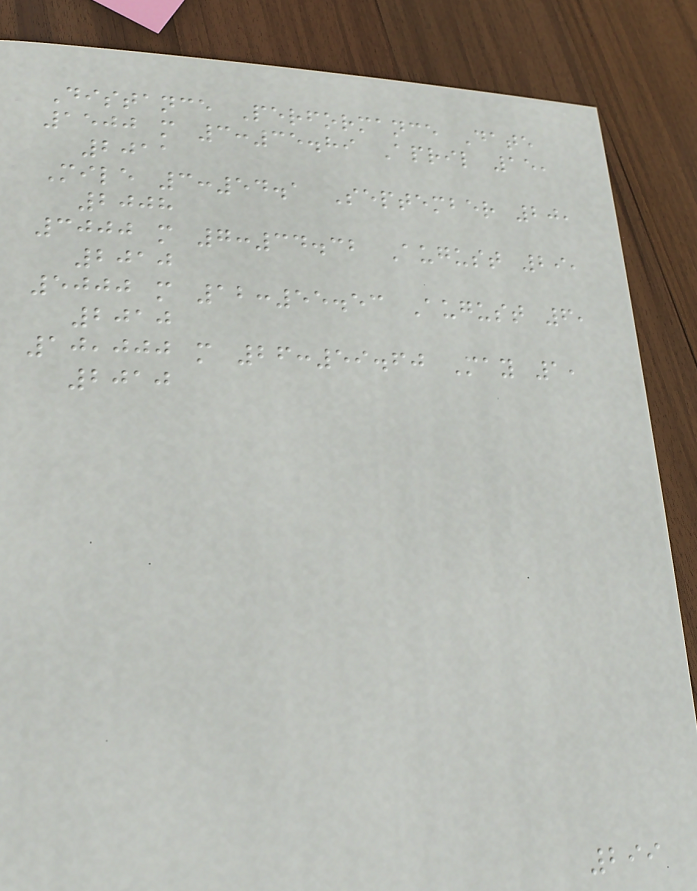Distance Performance Date
1500 m 3:35.89 April 15,
2011
Mile 3:54.1 September 20,
2008
3000 m 7:34.32 August 29,
2010
5000 m 12:55.53 August 6,
2010
10,000 m 26:59.60 May 1,
2010
299
